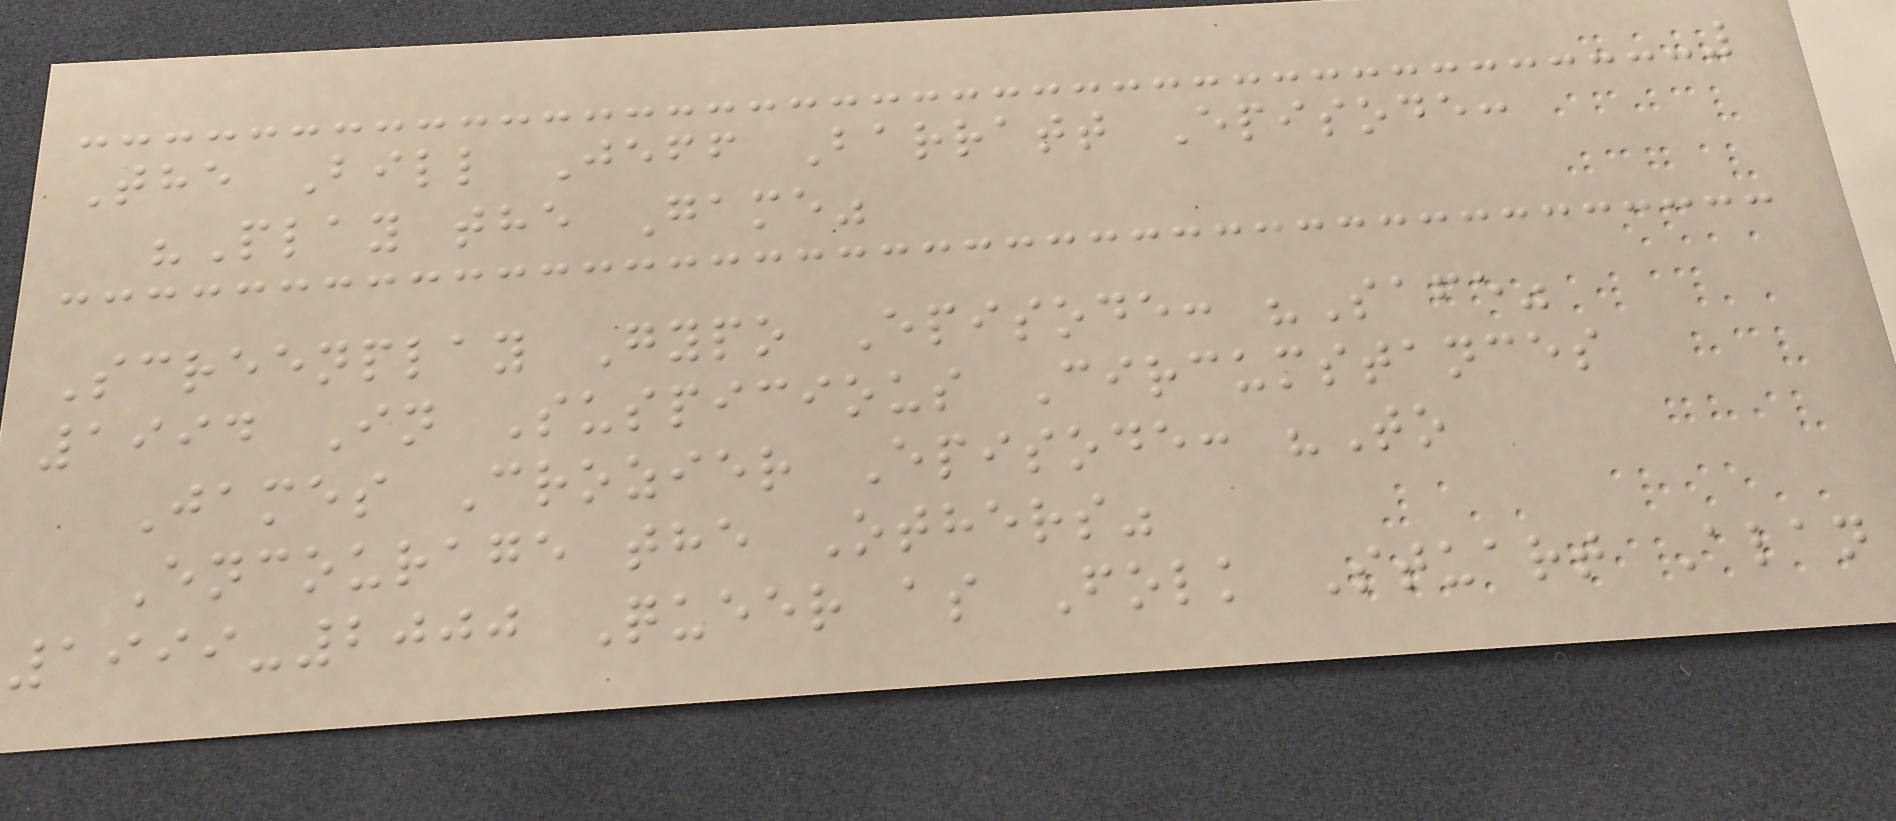The Bill Jeff Barratt Episode:
"Play the Game"
Screenplay Gypo Episode: "Safe"
1994 In Suspicious Circumstances
James Crozier Episode: "To
Encourage the Others"
1999-2000 Queer as Folk Stuart Alan
